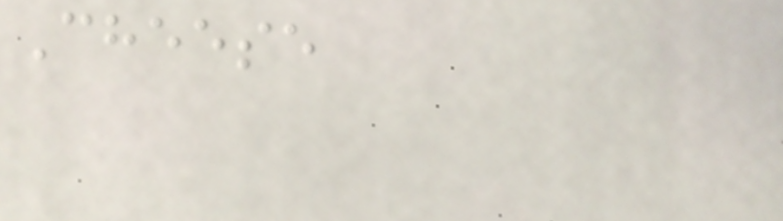Cheese
